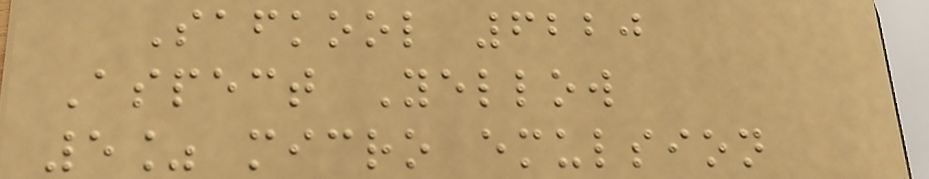Safkool 6220
Aspect Yellow
5% micro emulsion
